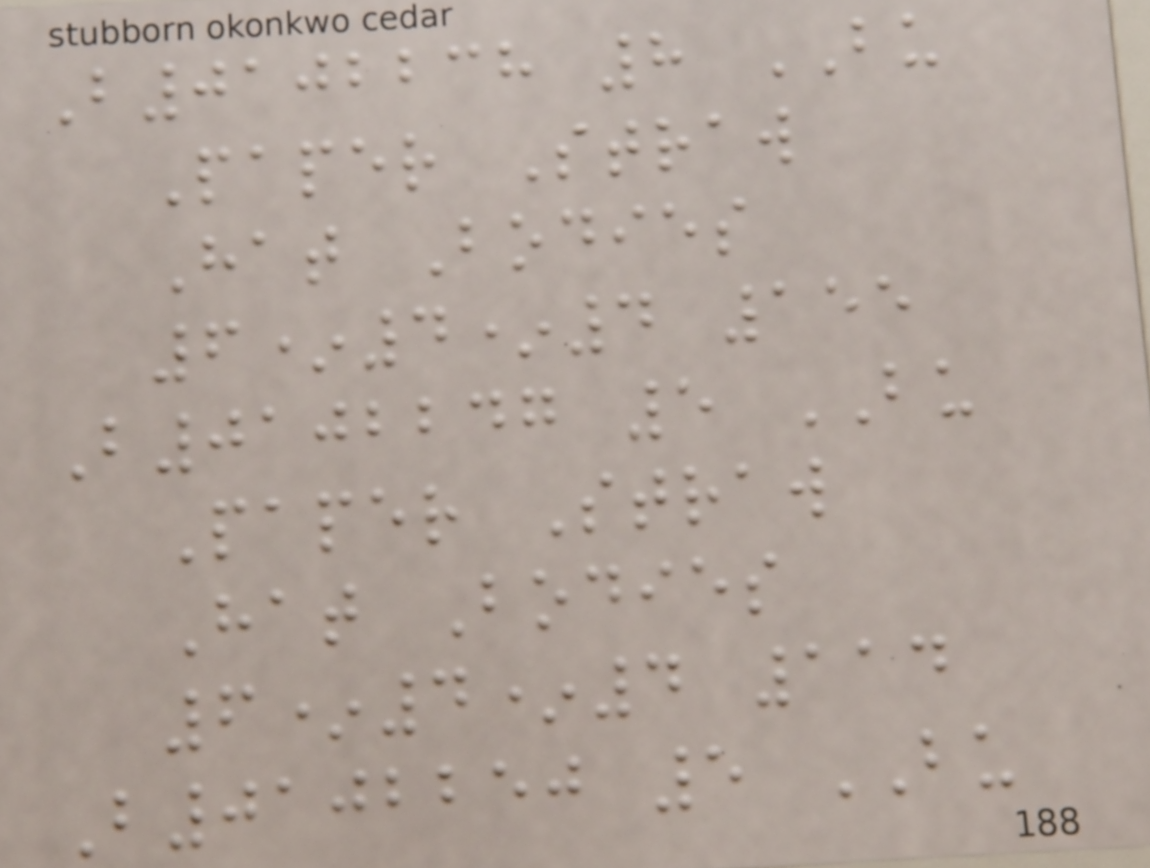B0102238 8 BU
Paper Straw
Hat Bodies
6*4*4 155
B0102247 5 BU
Paper Straw
Hat Bodies
6*4*4 114
B0102250 5 BU
